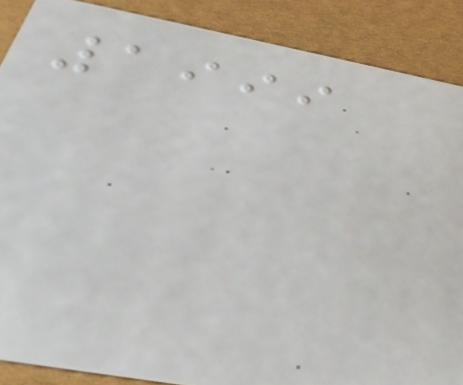1999
